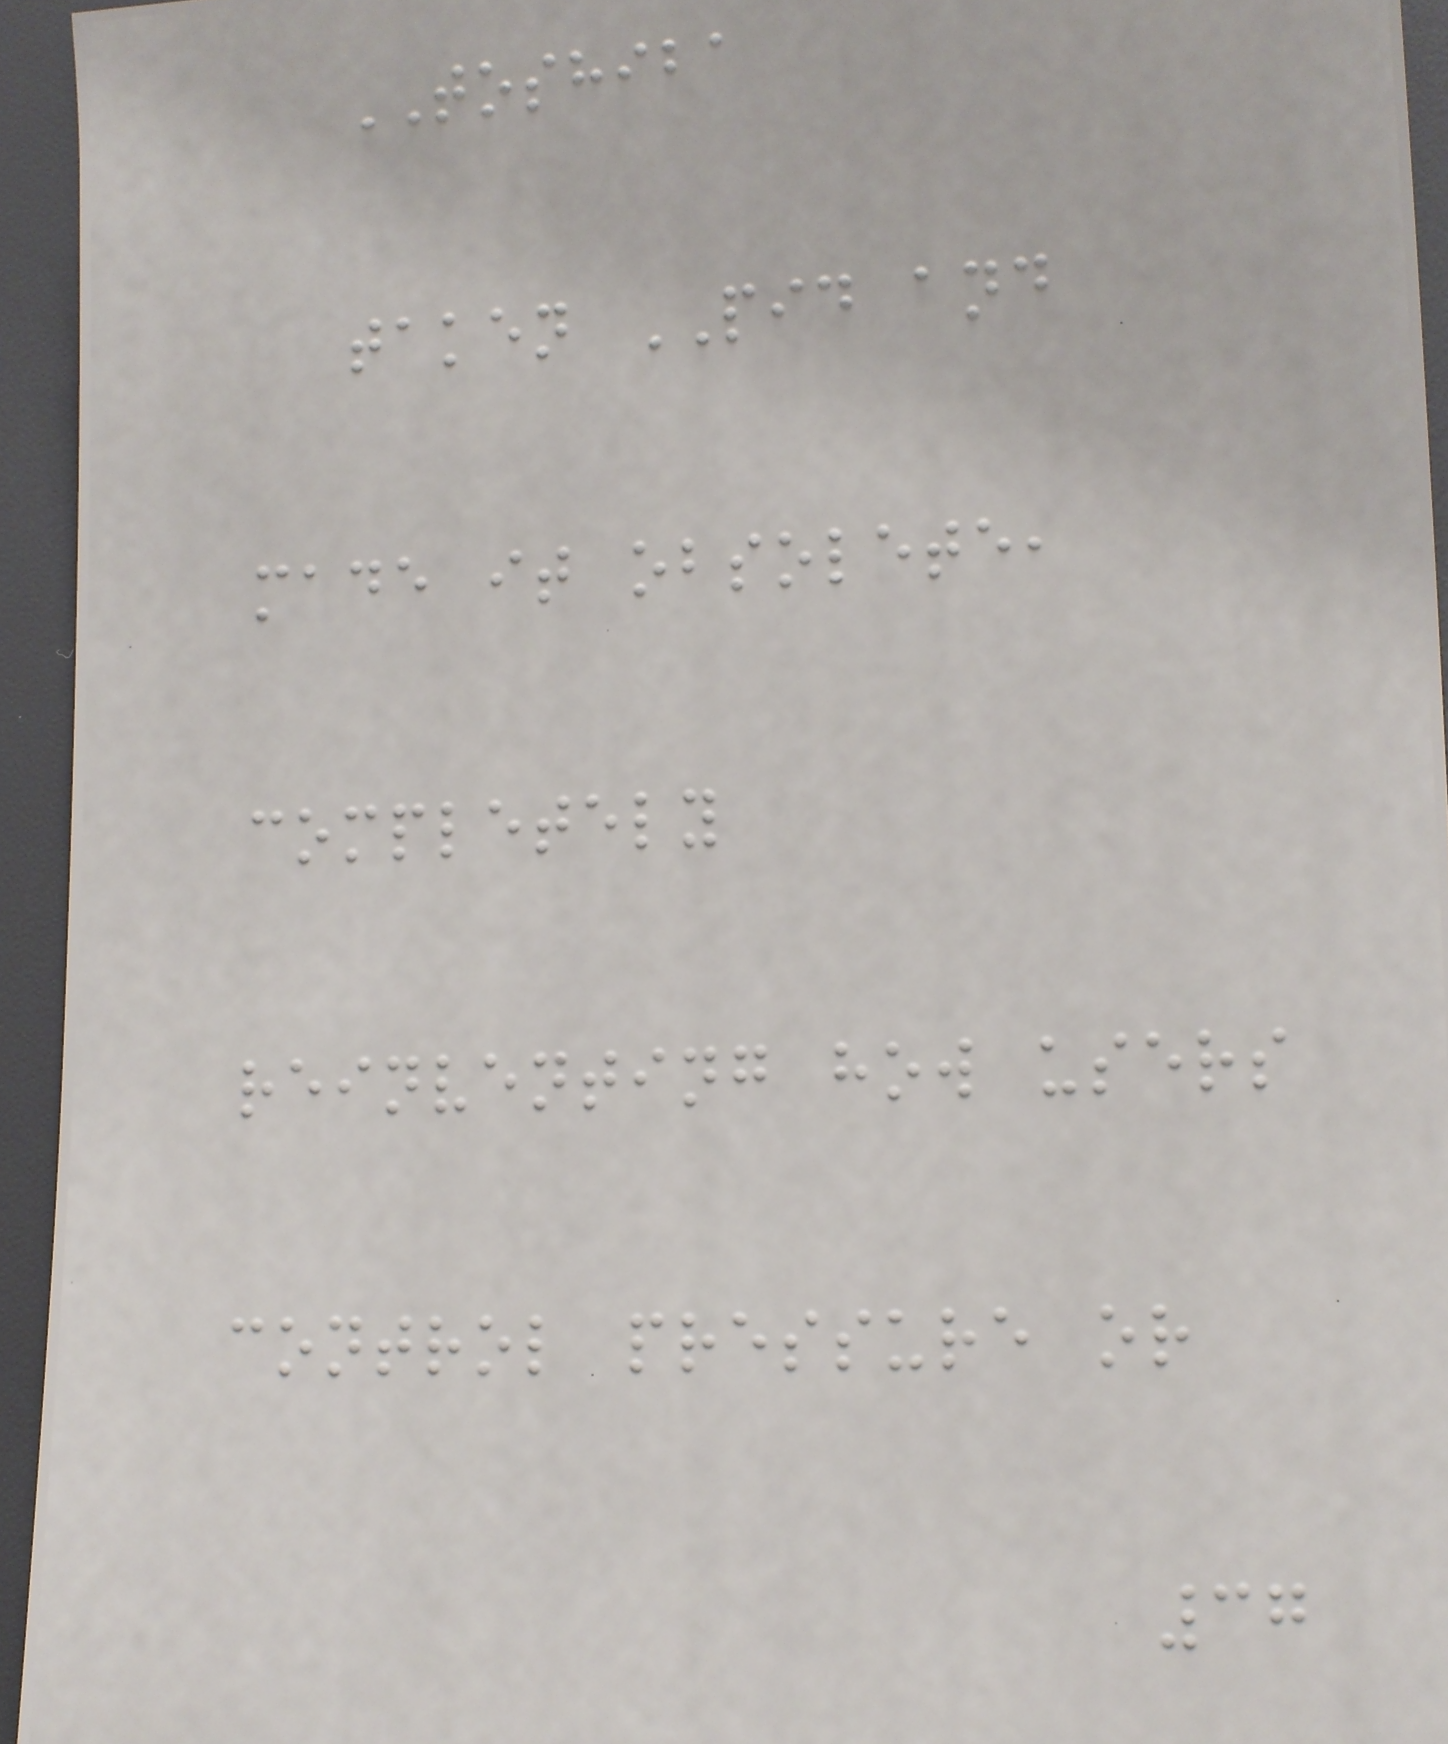TOSHIBA
taken PID and
made it obsolete,
completely
reinventing how users
control pressure or
37
